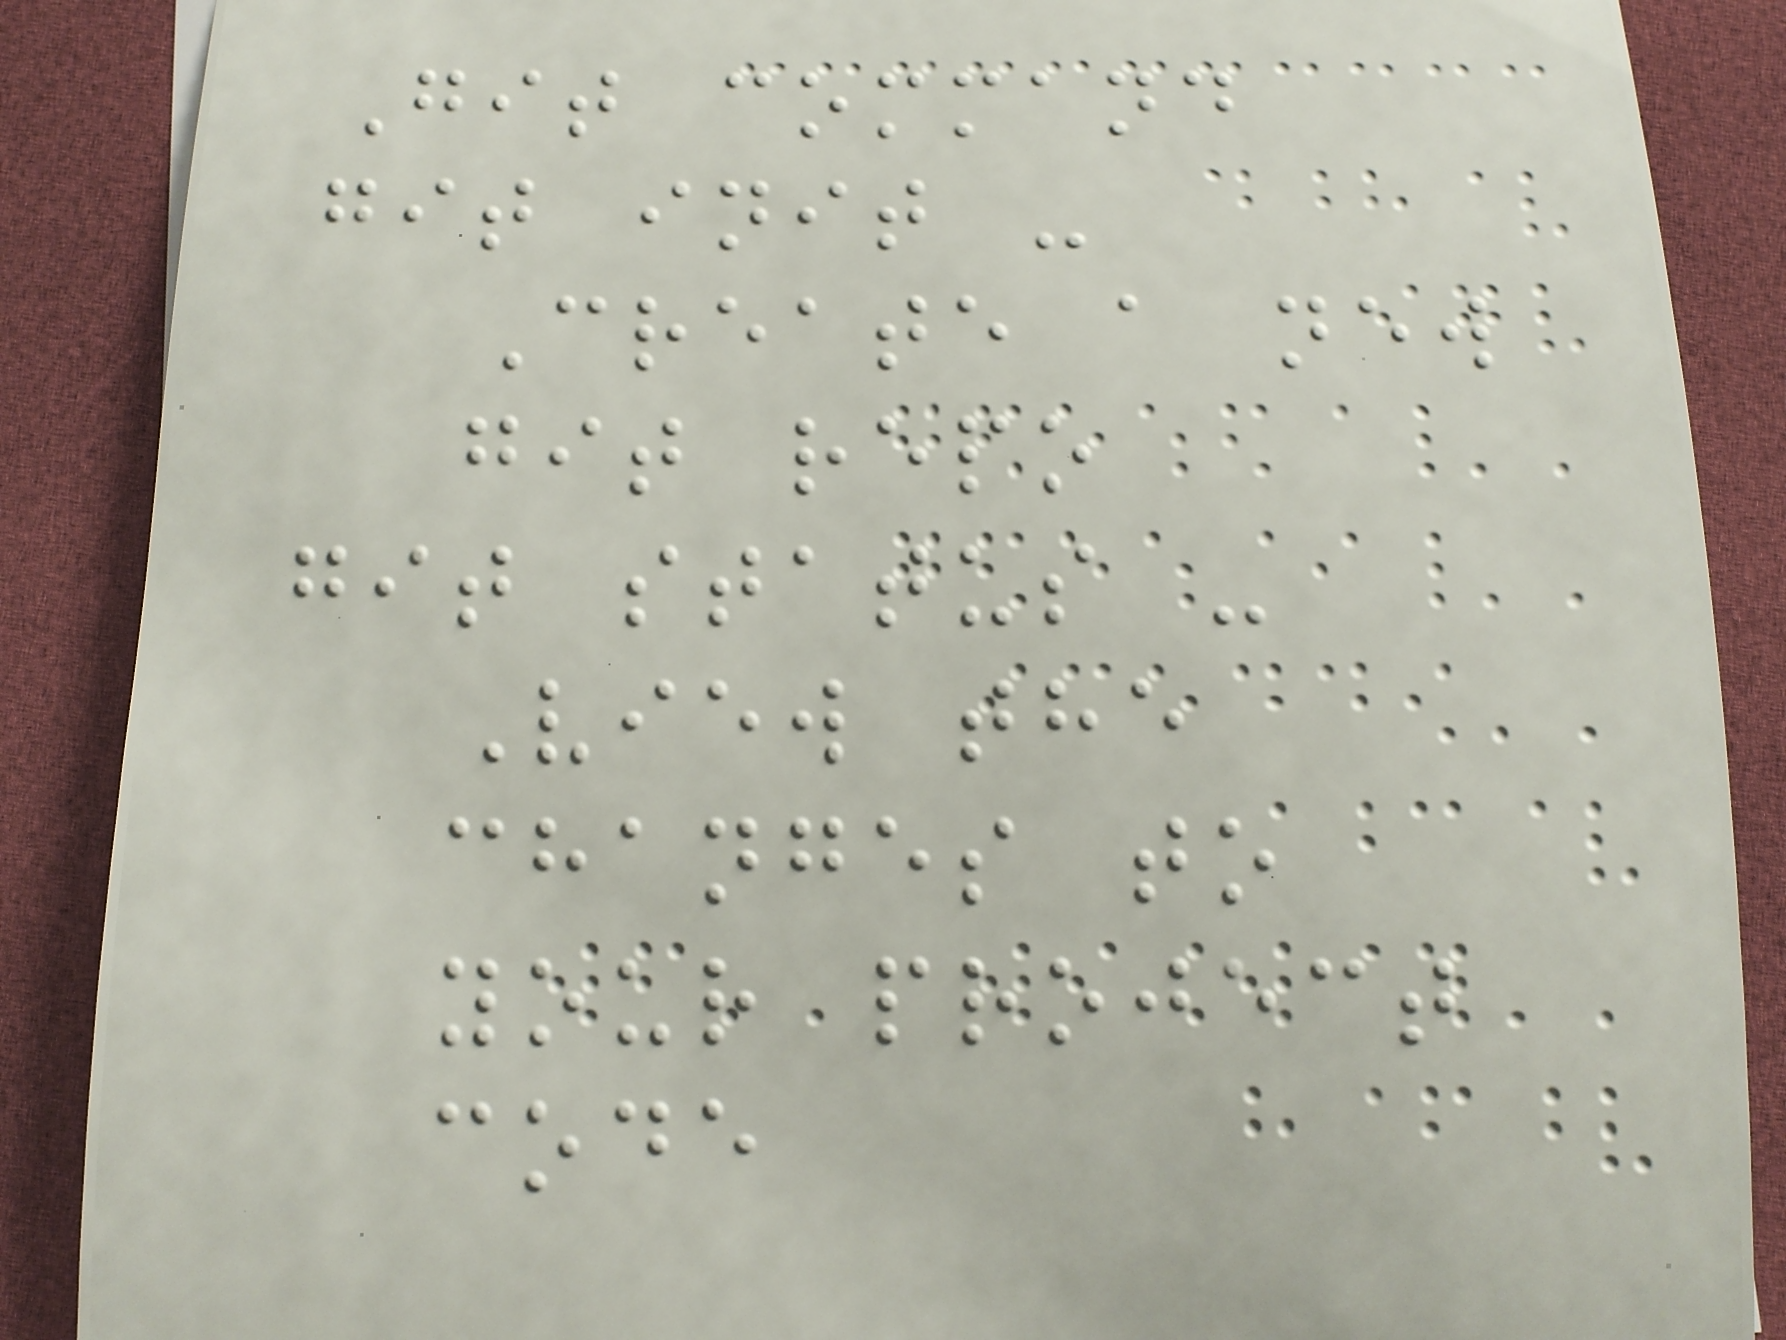Git command
git init -
Create a new
git repo
git status -
View the
changes to
your project
code
